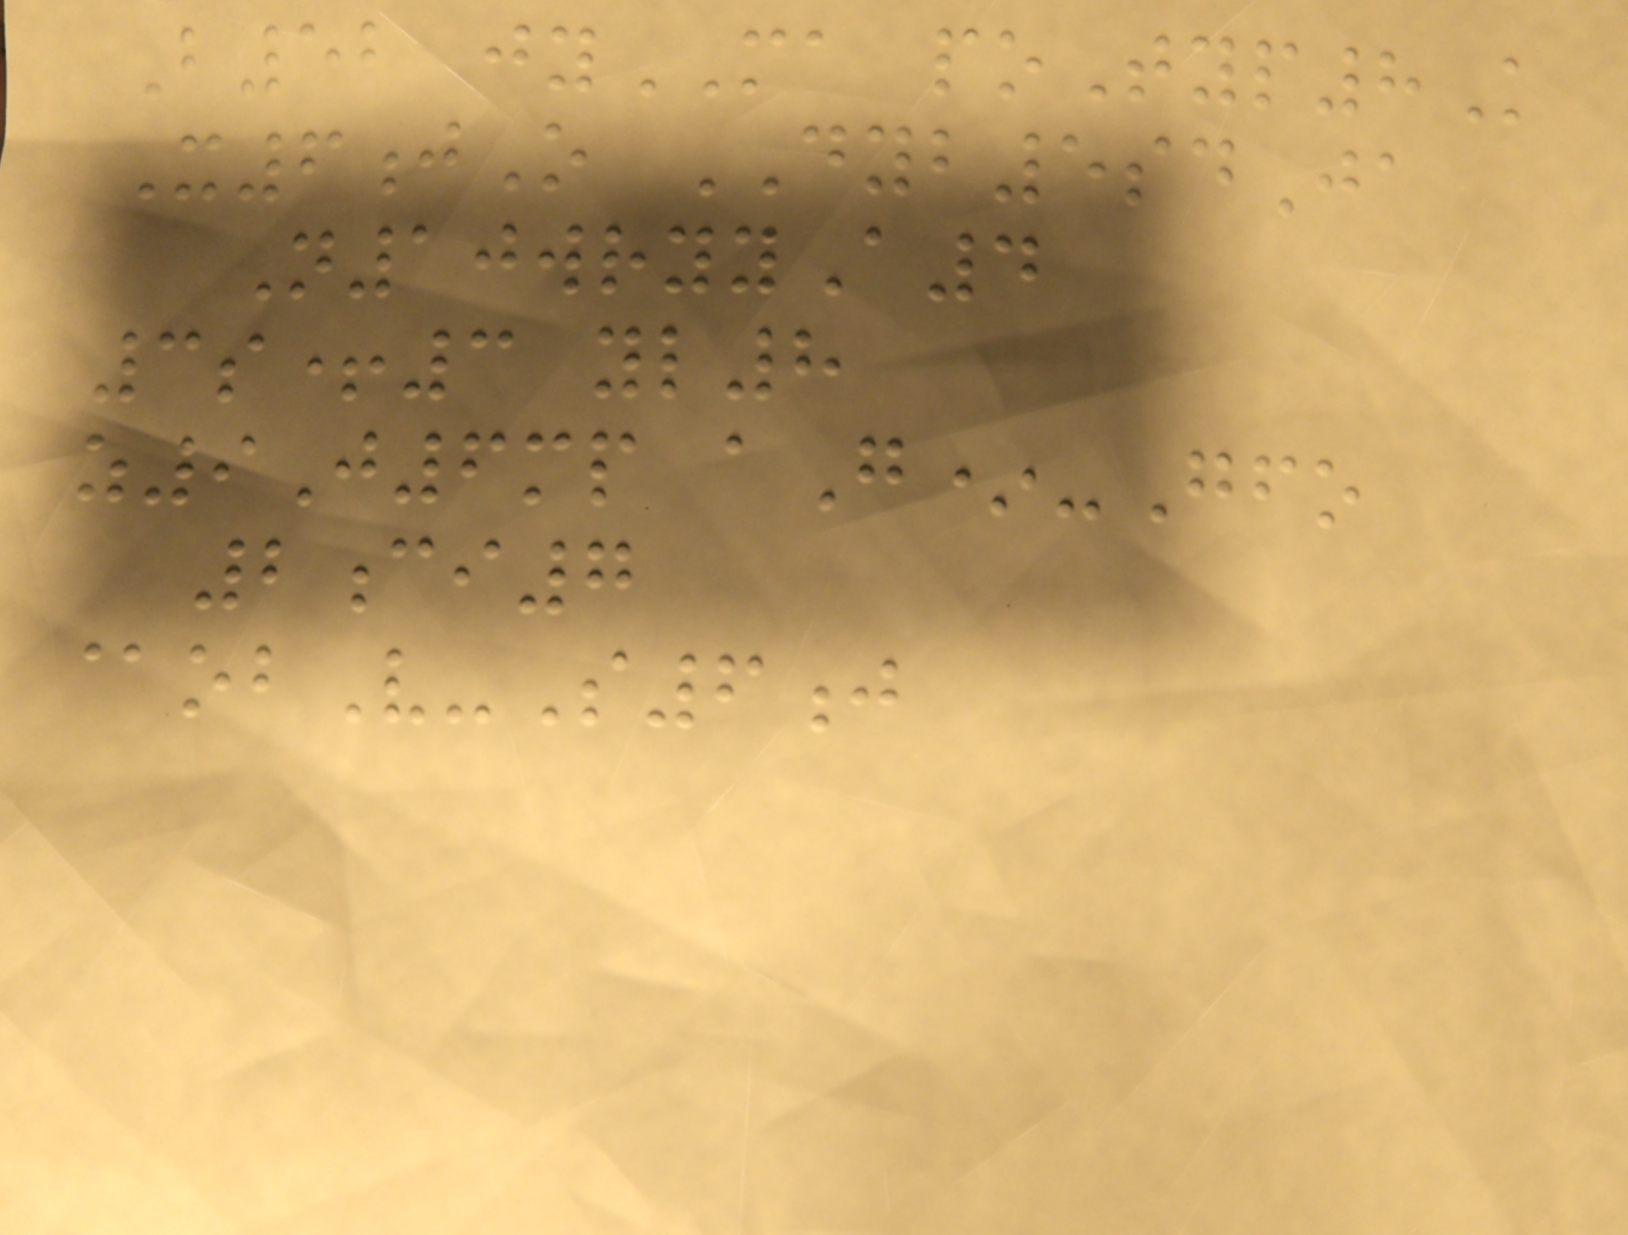B52 jyMA poTyp8K
X6jO DYB5sdJa
N10wryyA4
3s+3 yl8
z9J6mp aG*-Gfo
2ci7
@obV-S6j
